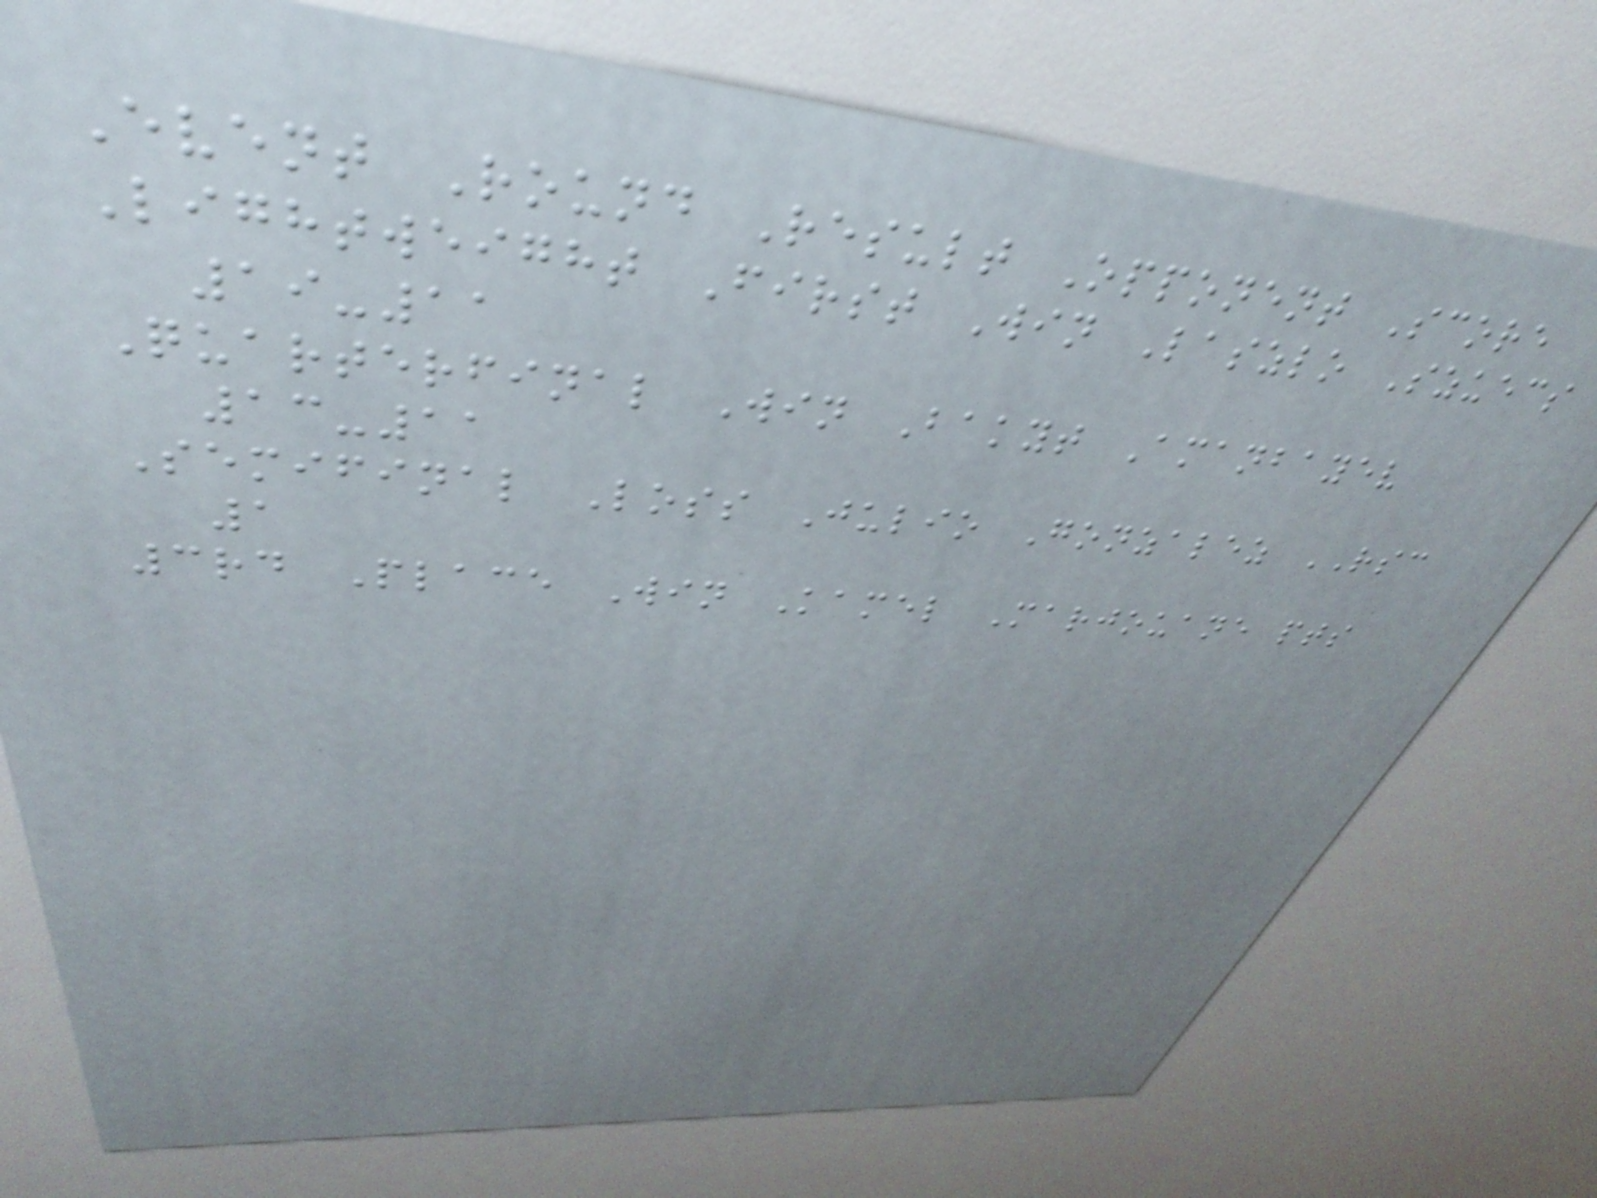Event Round Result Opponent Score
Lightweight First Win Laszlo Szuecs
19-11
Quarterfinal Win Bakyt Amanbayev
13-11
Semifinal Loss Julio Gonzalez RSC
1
3rd Place Win Kamel Marjouane pts
